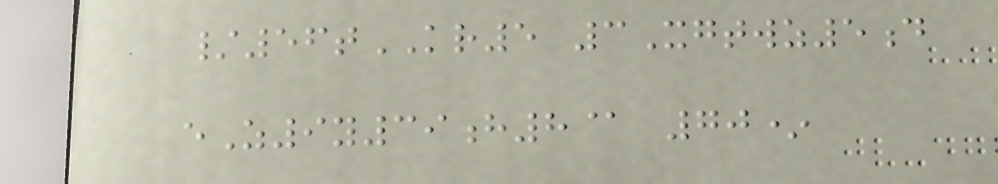/56tKR5 3Xgtwz5d
eZ9y39h8@ 70*
